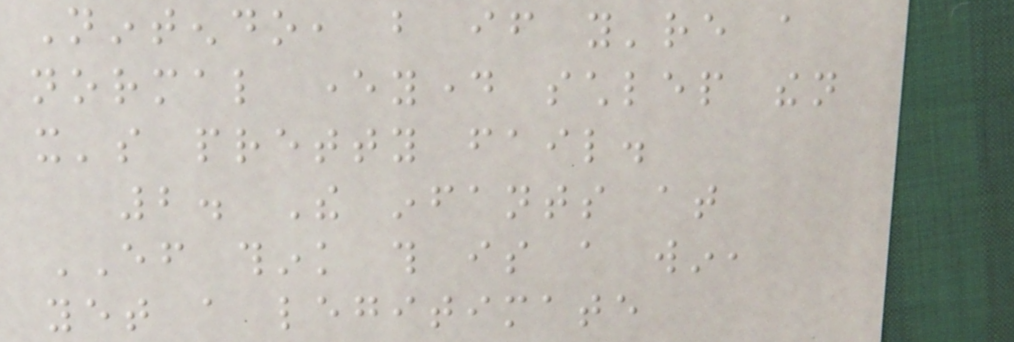Nintendo, but if you're a
normal everyday schlep then
it's pretty fail.
2. The infants at
EF think this is a win,
yet a legitimate
